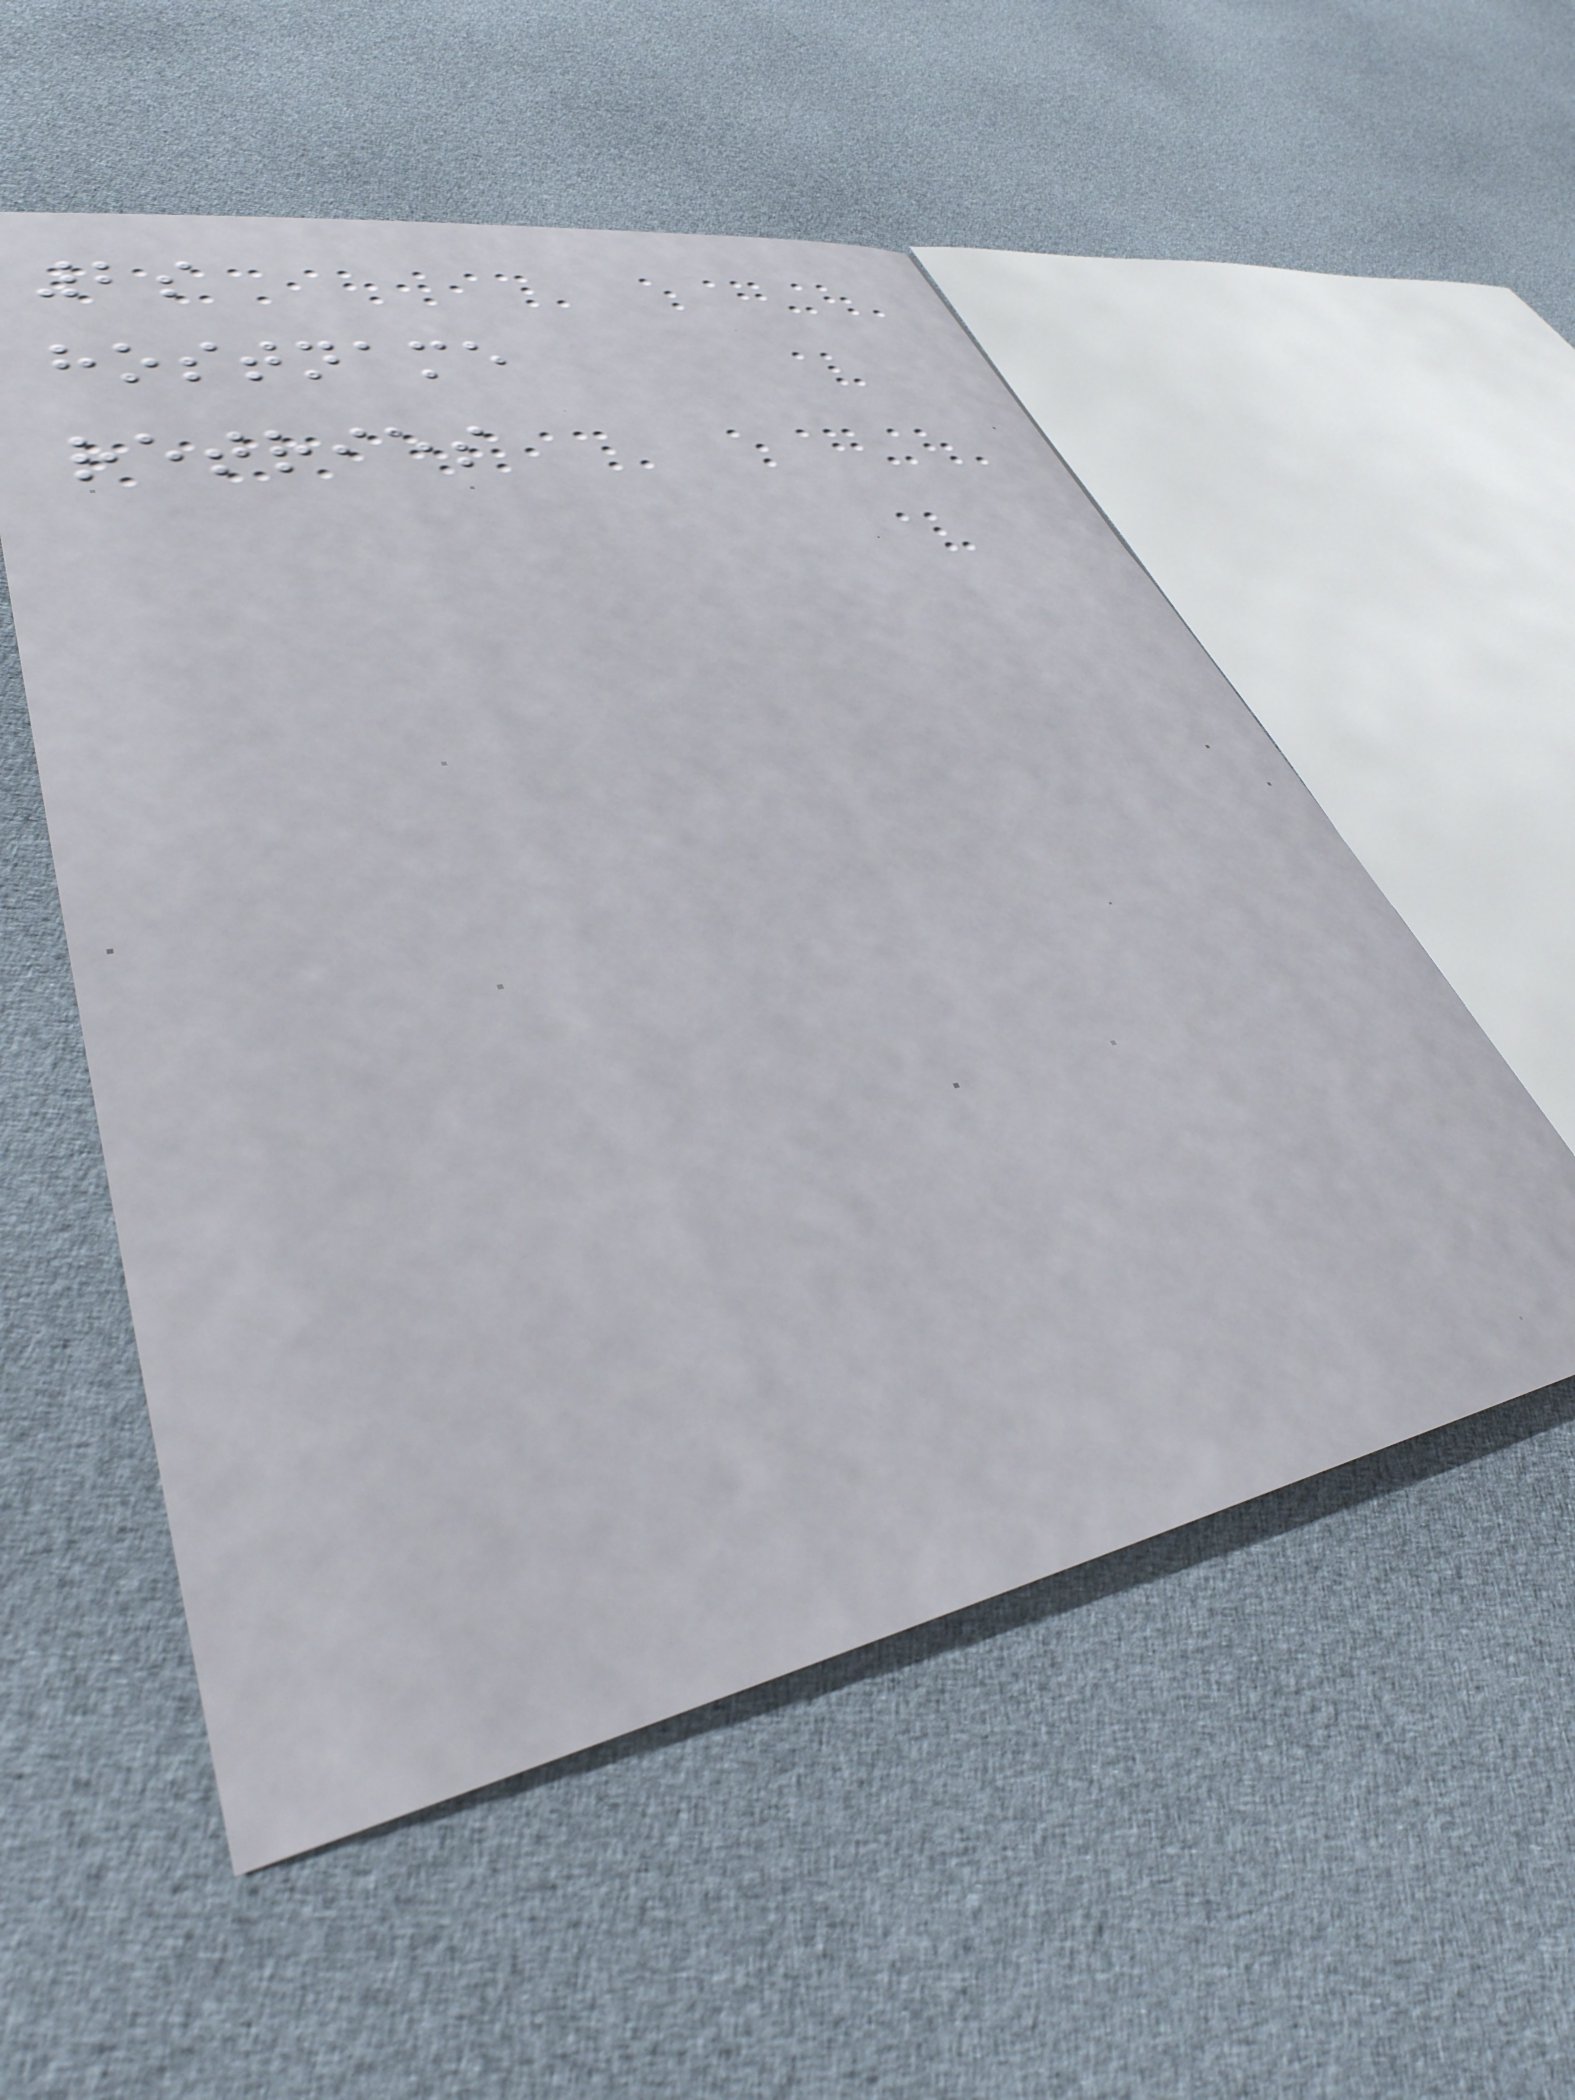2s
hostname
retries
